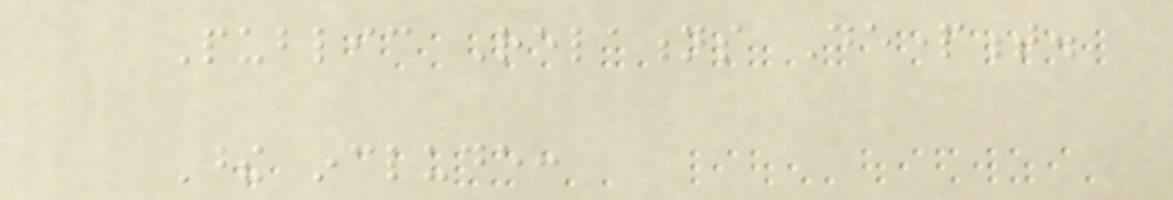Public Relations Department.
These include:
